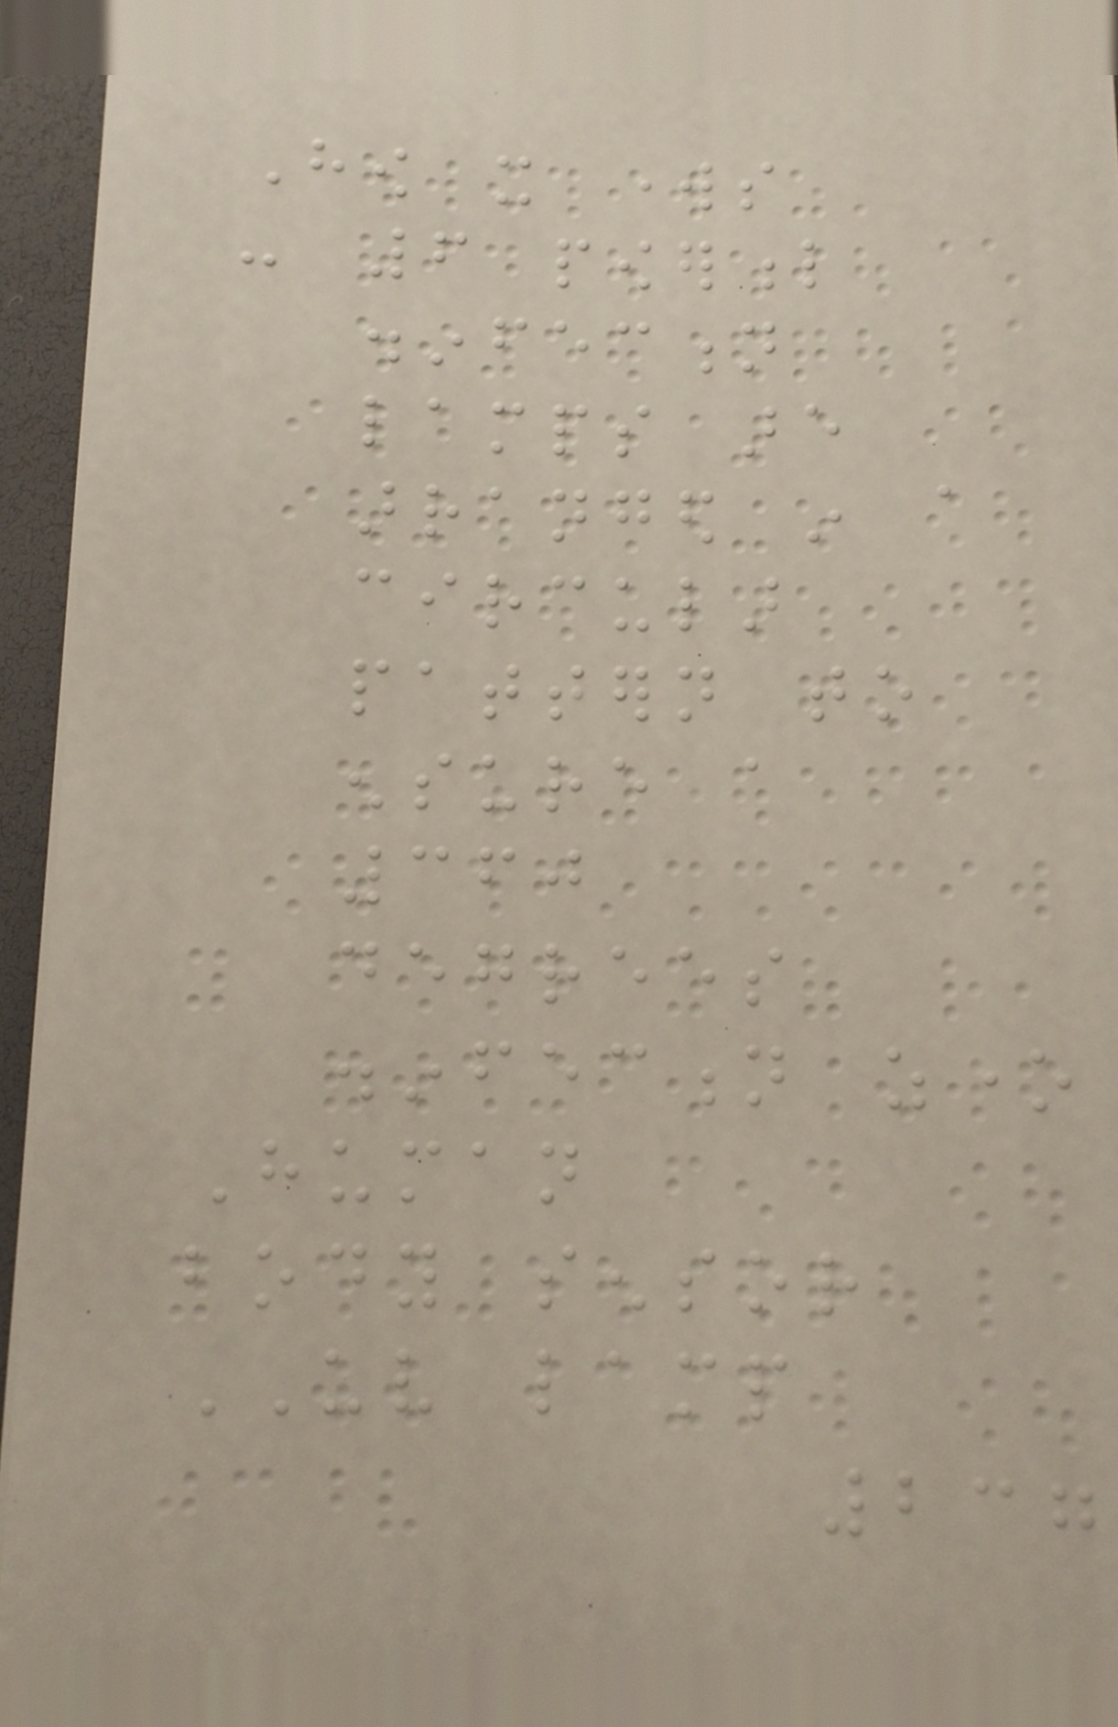How it works
- 6 powerful
disinfection
lamps are
arranged in a
circular
pattern to
ensure a
360
degrees
disinfection zone
Human
body sensor
UV lamp
237
